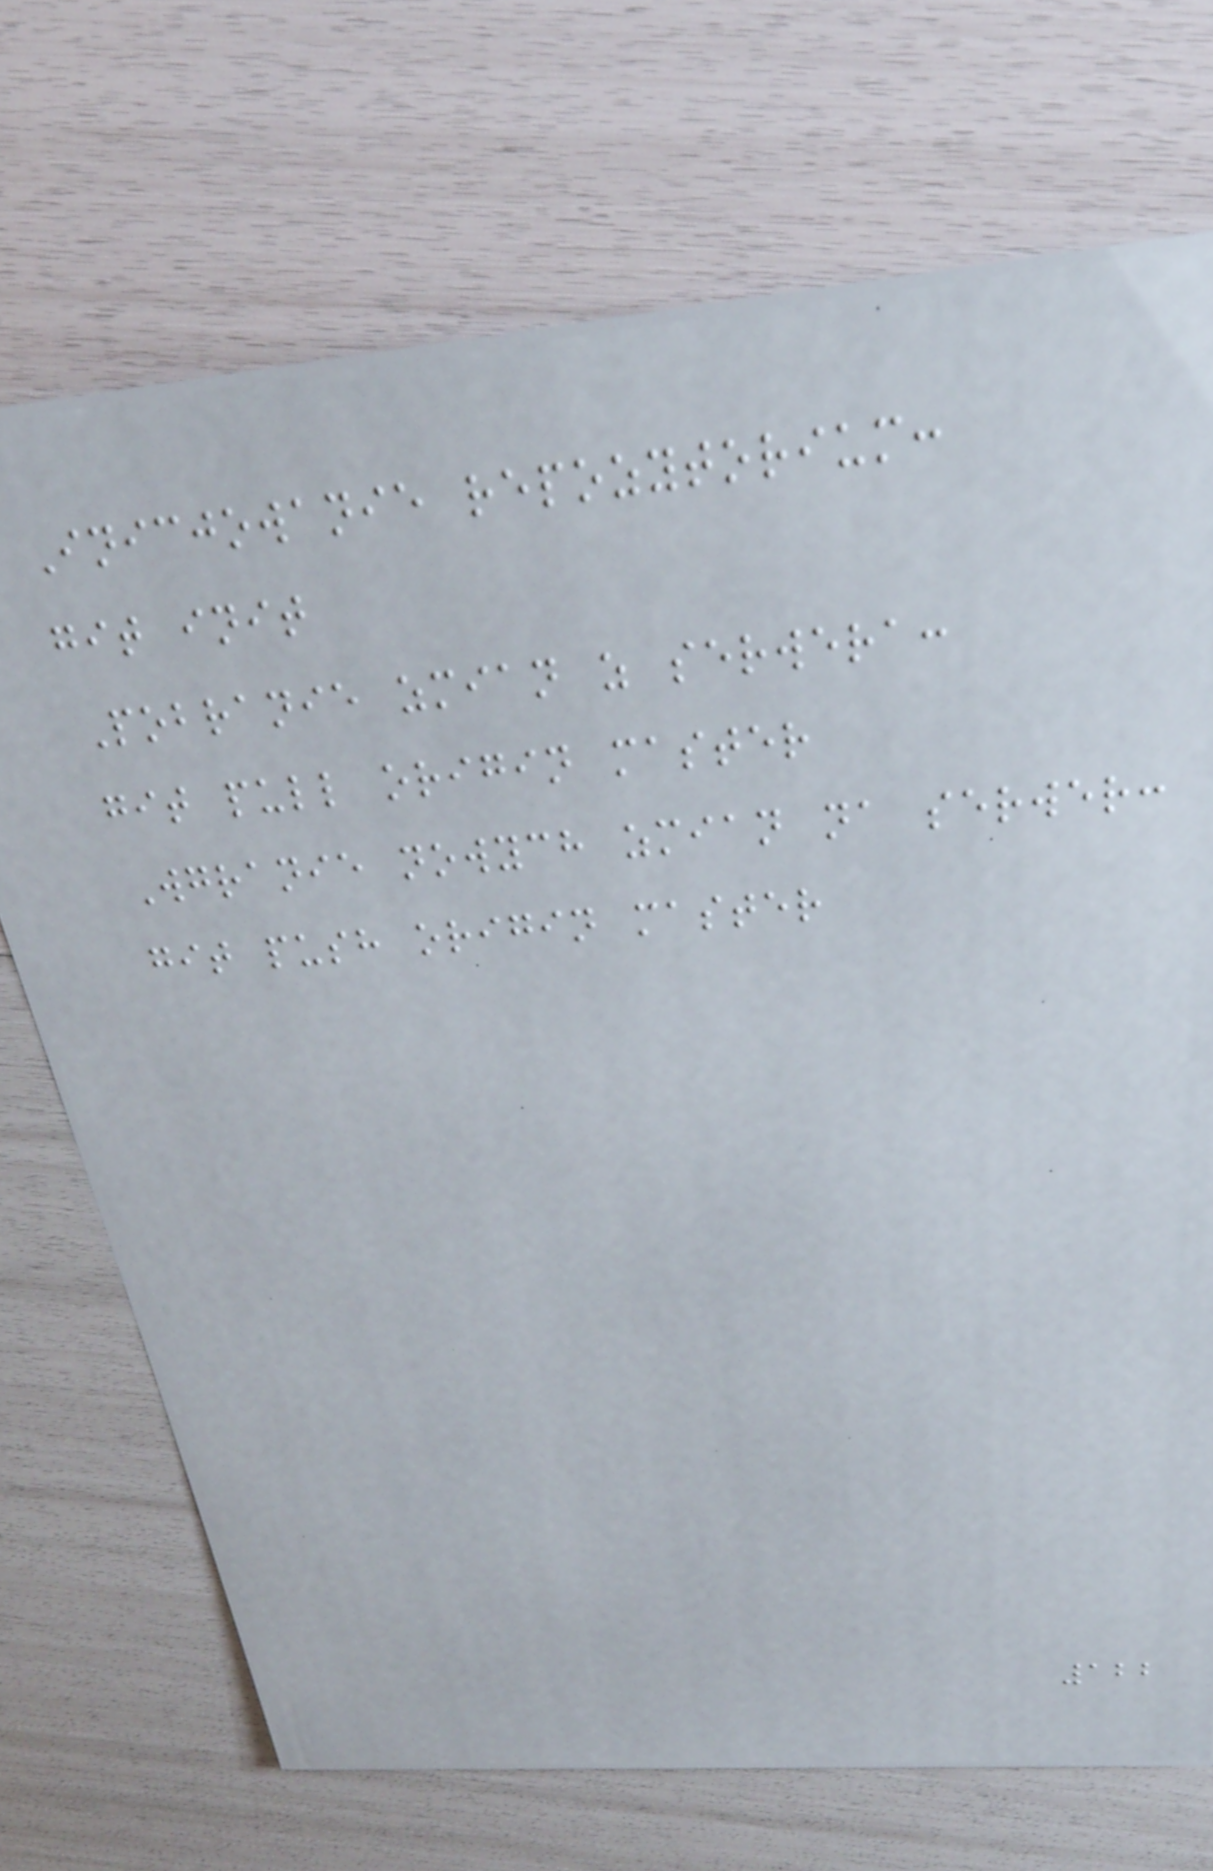Inicjowanie repozytorium:
git init
Pobranie zmian z serwera:
git pull origin master
Wgranie nowych zmian na serwer:
git push origin master
122
